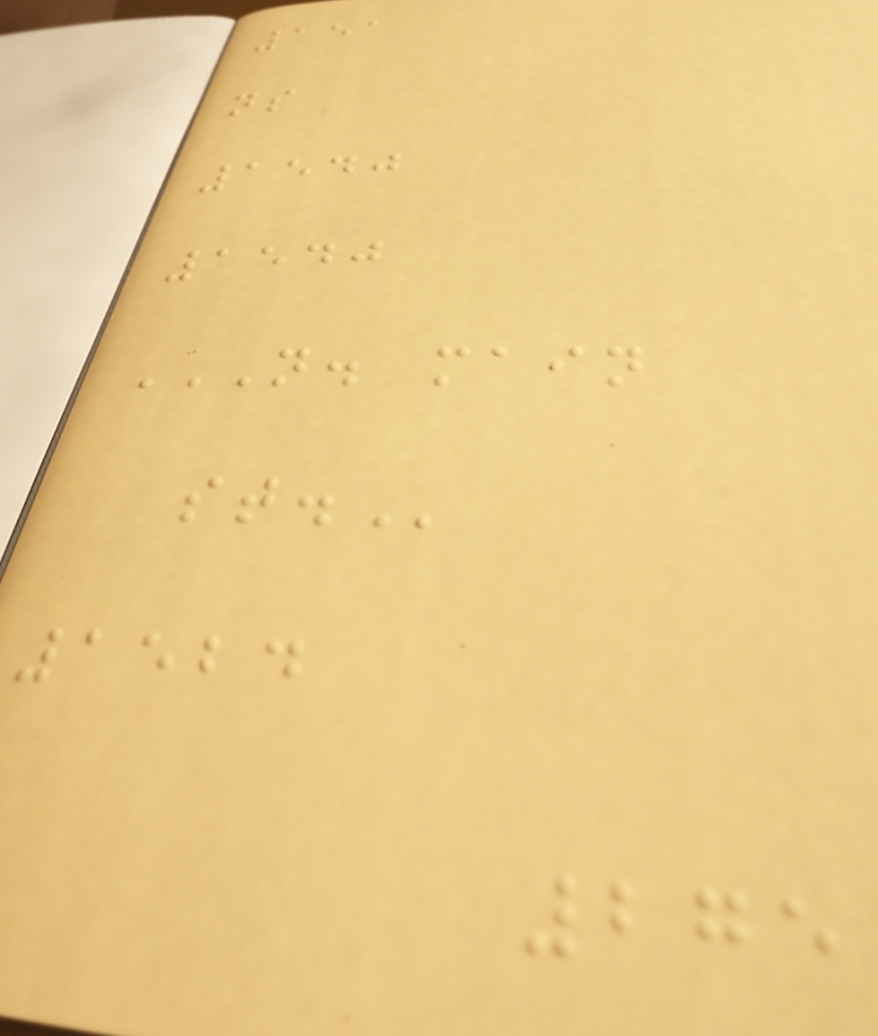151
ns
1540
1540
N. MAIN
ST.
1524
275
